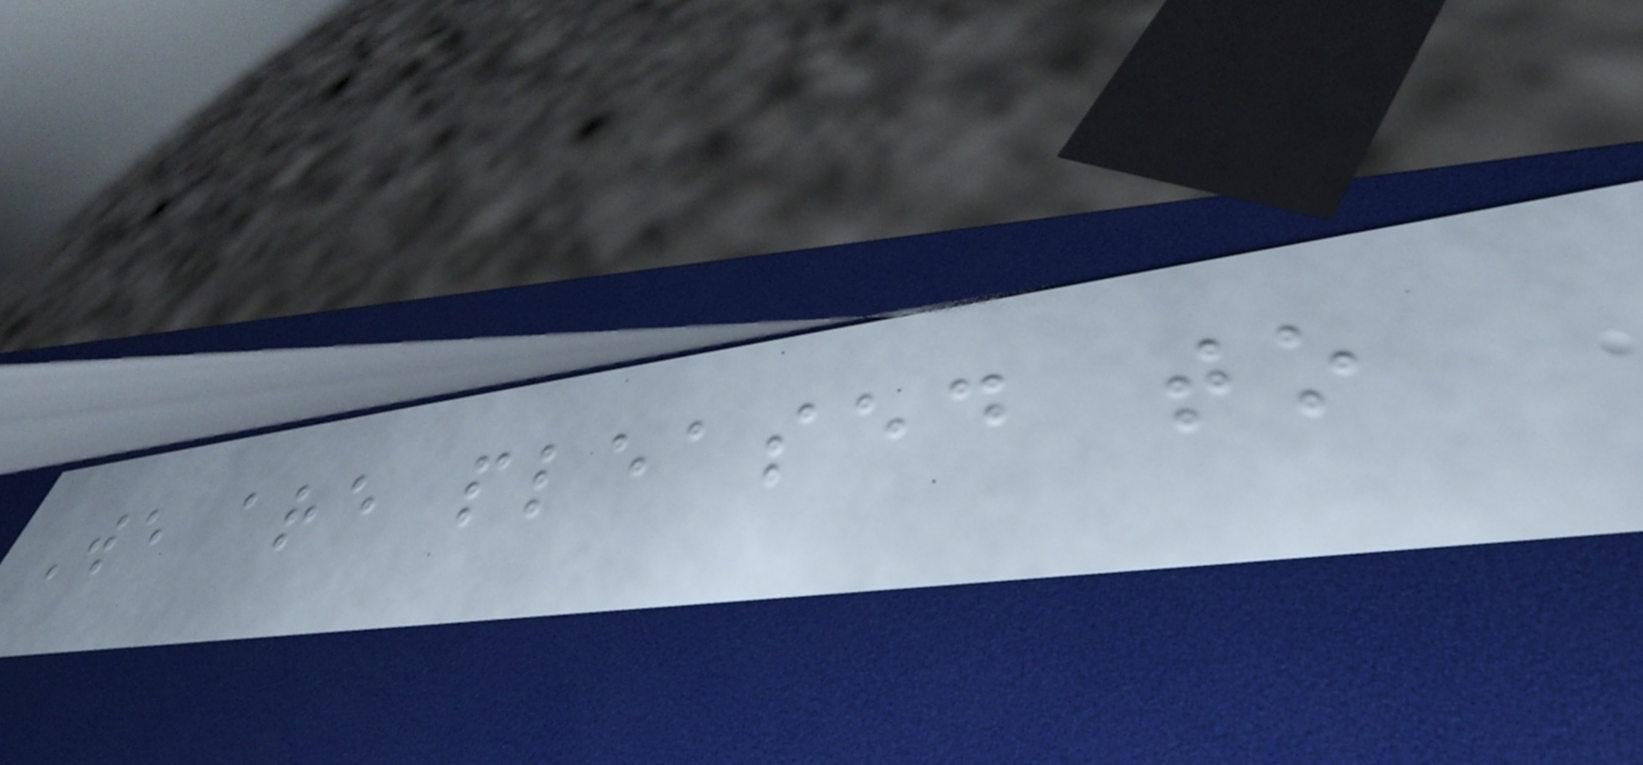We are pleased to
